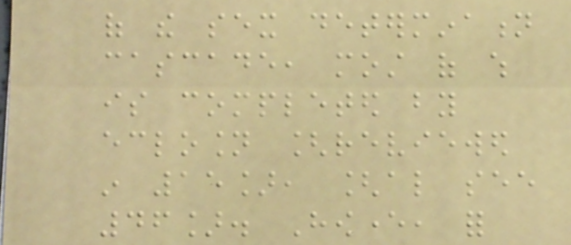of the sex determination
cascade, most of which
is completed by
eclosion [reviewed
in 15], [also see
46]. However, for
